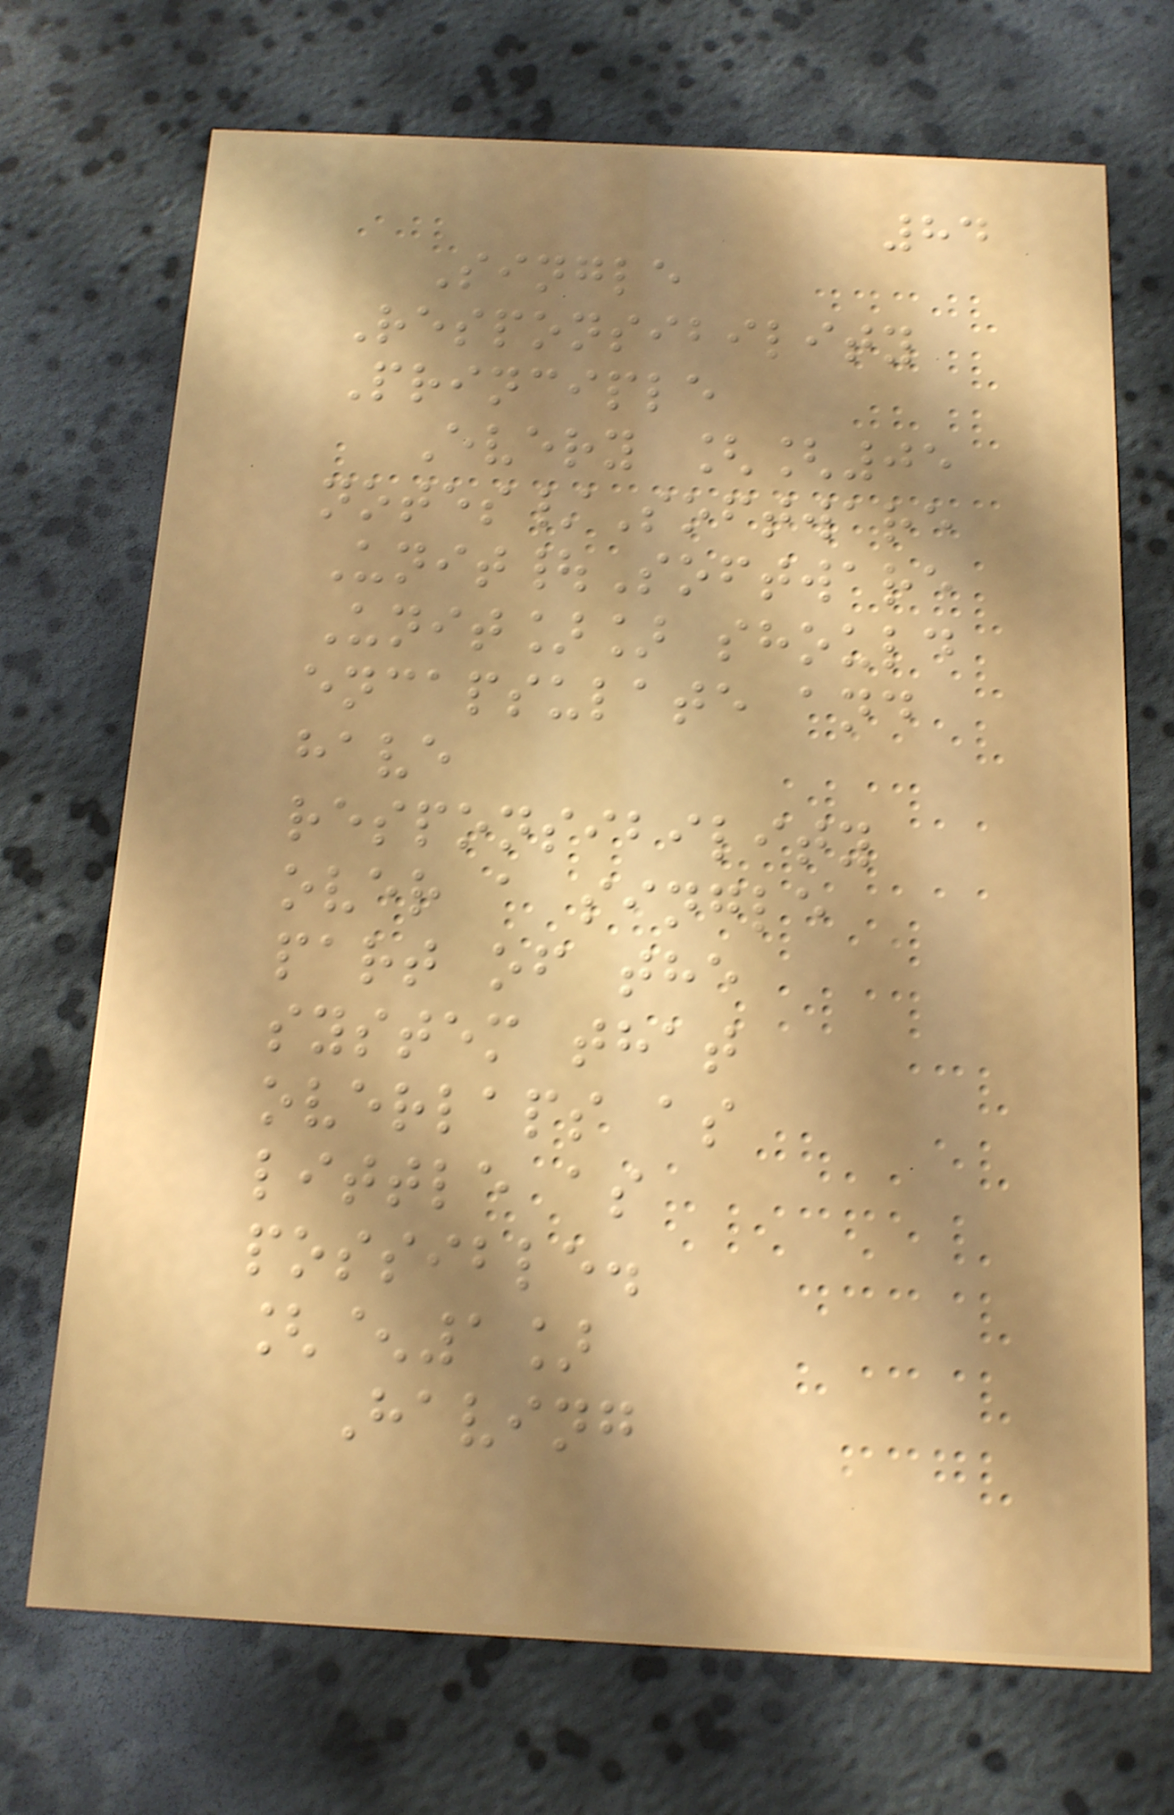84
Single
Responsibility
Principle
Every [[05
notes/Software
Unit|Software
Unit]] should
encapsulate and
have
responsibility
over a single
part of the
system that
overlaps as
little as
possible.
[^1]
Having
